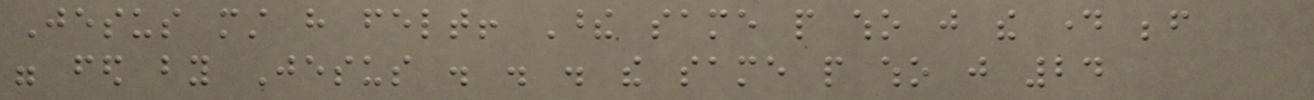Jesus must have felt! These same people who just the day before
were fed by Jesus . . . the same people who just 24
